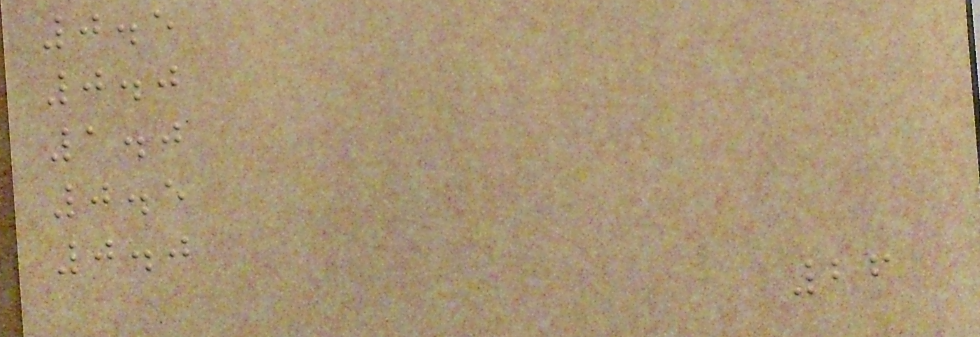0.5
0.0
1.0
0.5
0.0
26
